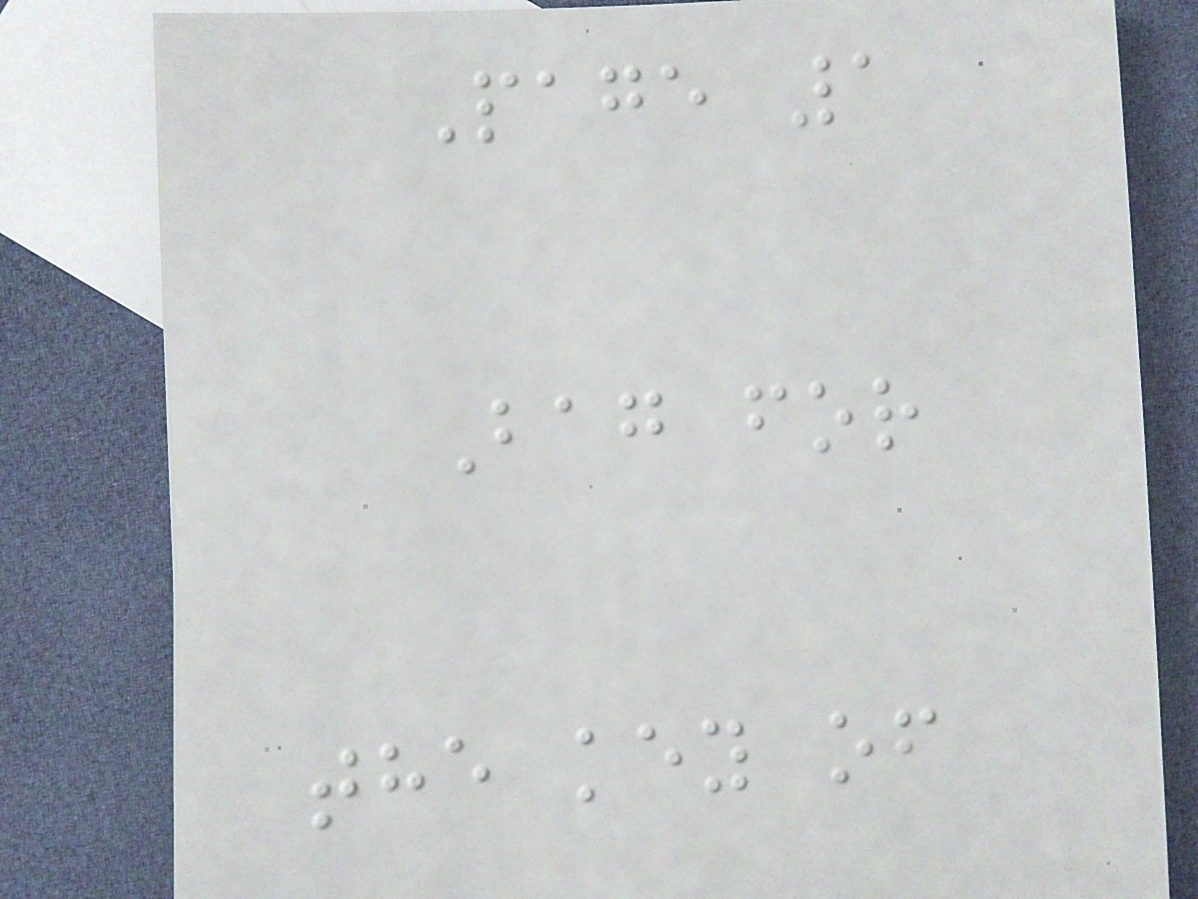Page 1
Bag for
the key of
